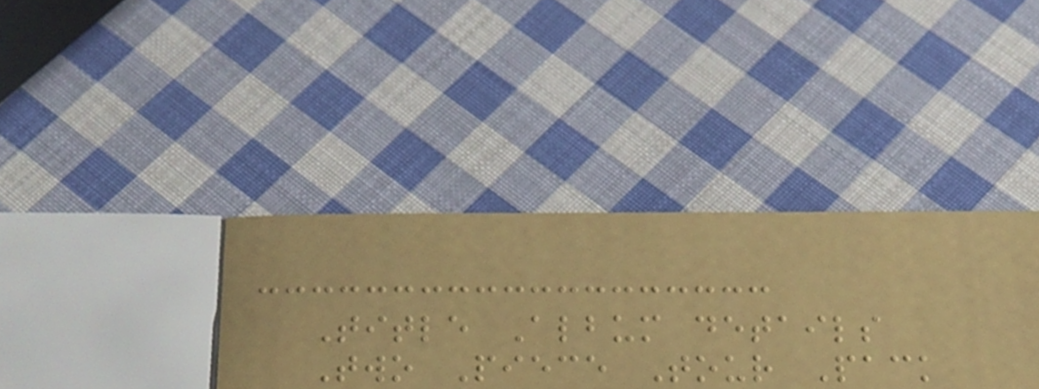Title Album details
Two Piece Tour Pack
